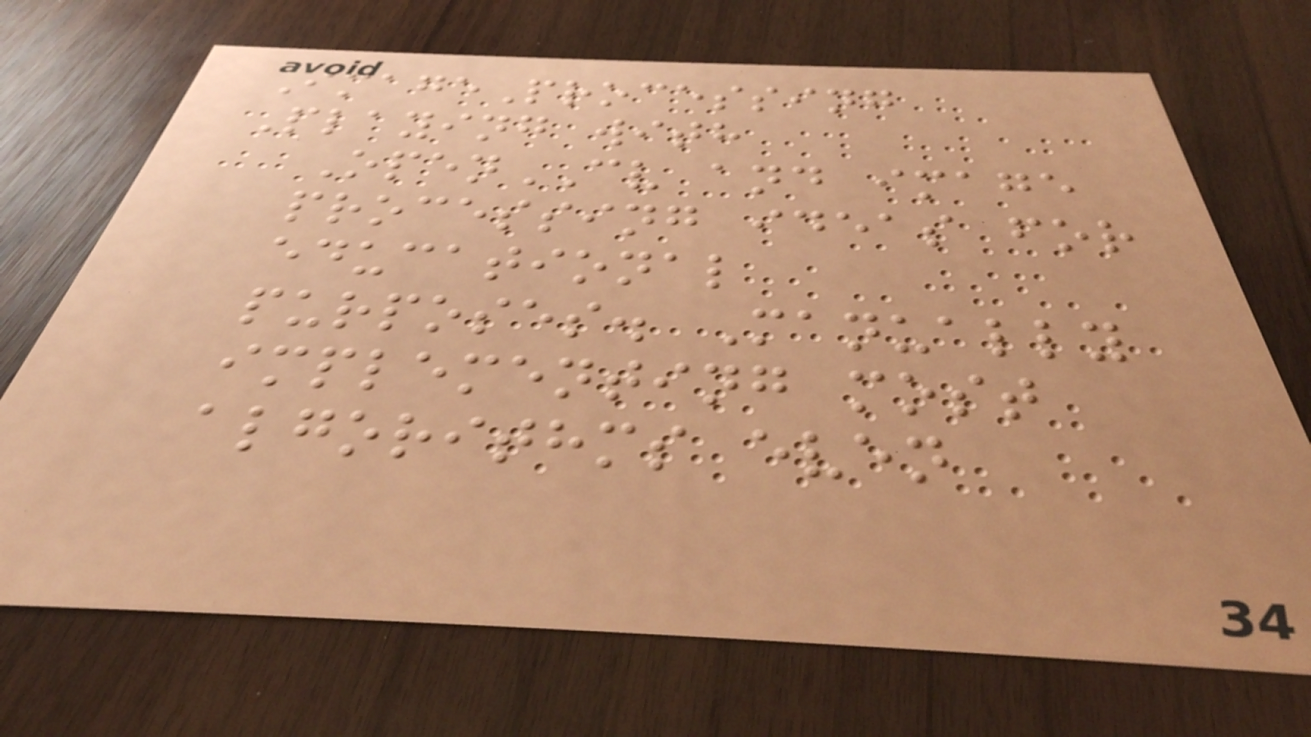ImageProcessing
Playing with
OpenCV and image
processing ideas for
educational
purposes. Manually
implementing most
algorithms even
